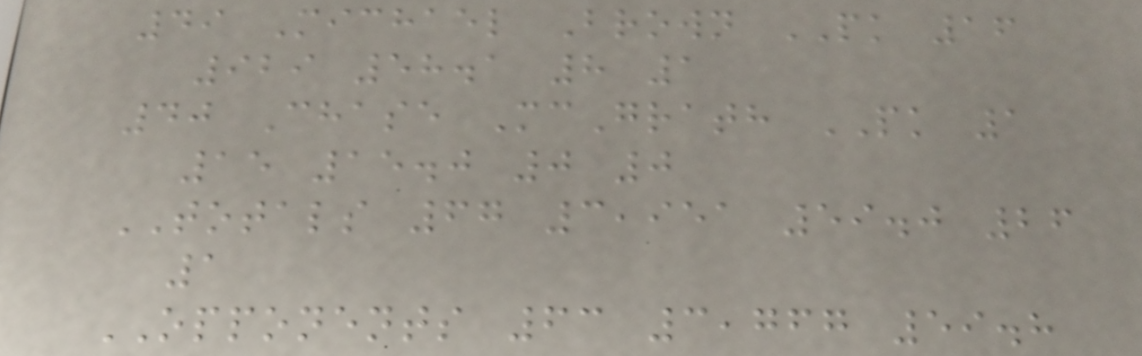49 Michael Brown PK 16
929 58.1 8 1
40 Chase McGrath PK 1
15 15.0 0 0
TOTALS 67 3,951 59.0 26
1
OPPONENTS 63 3,767 59.8
